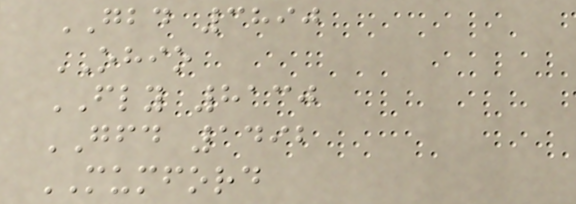GBD 3890
OHIO
FLY 8130
GFD 1492
MUMFORD
